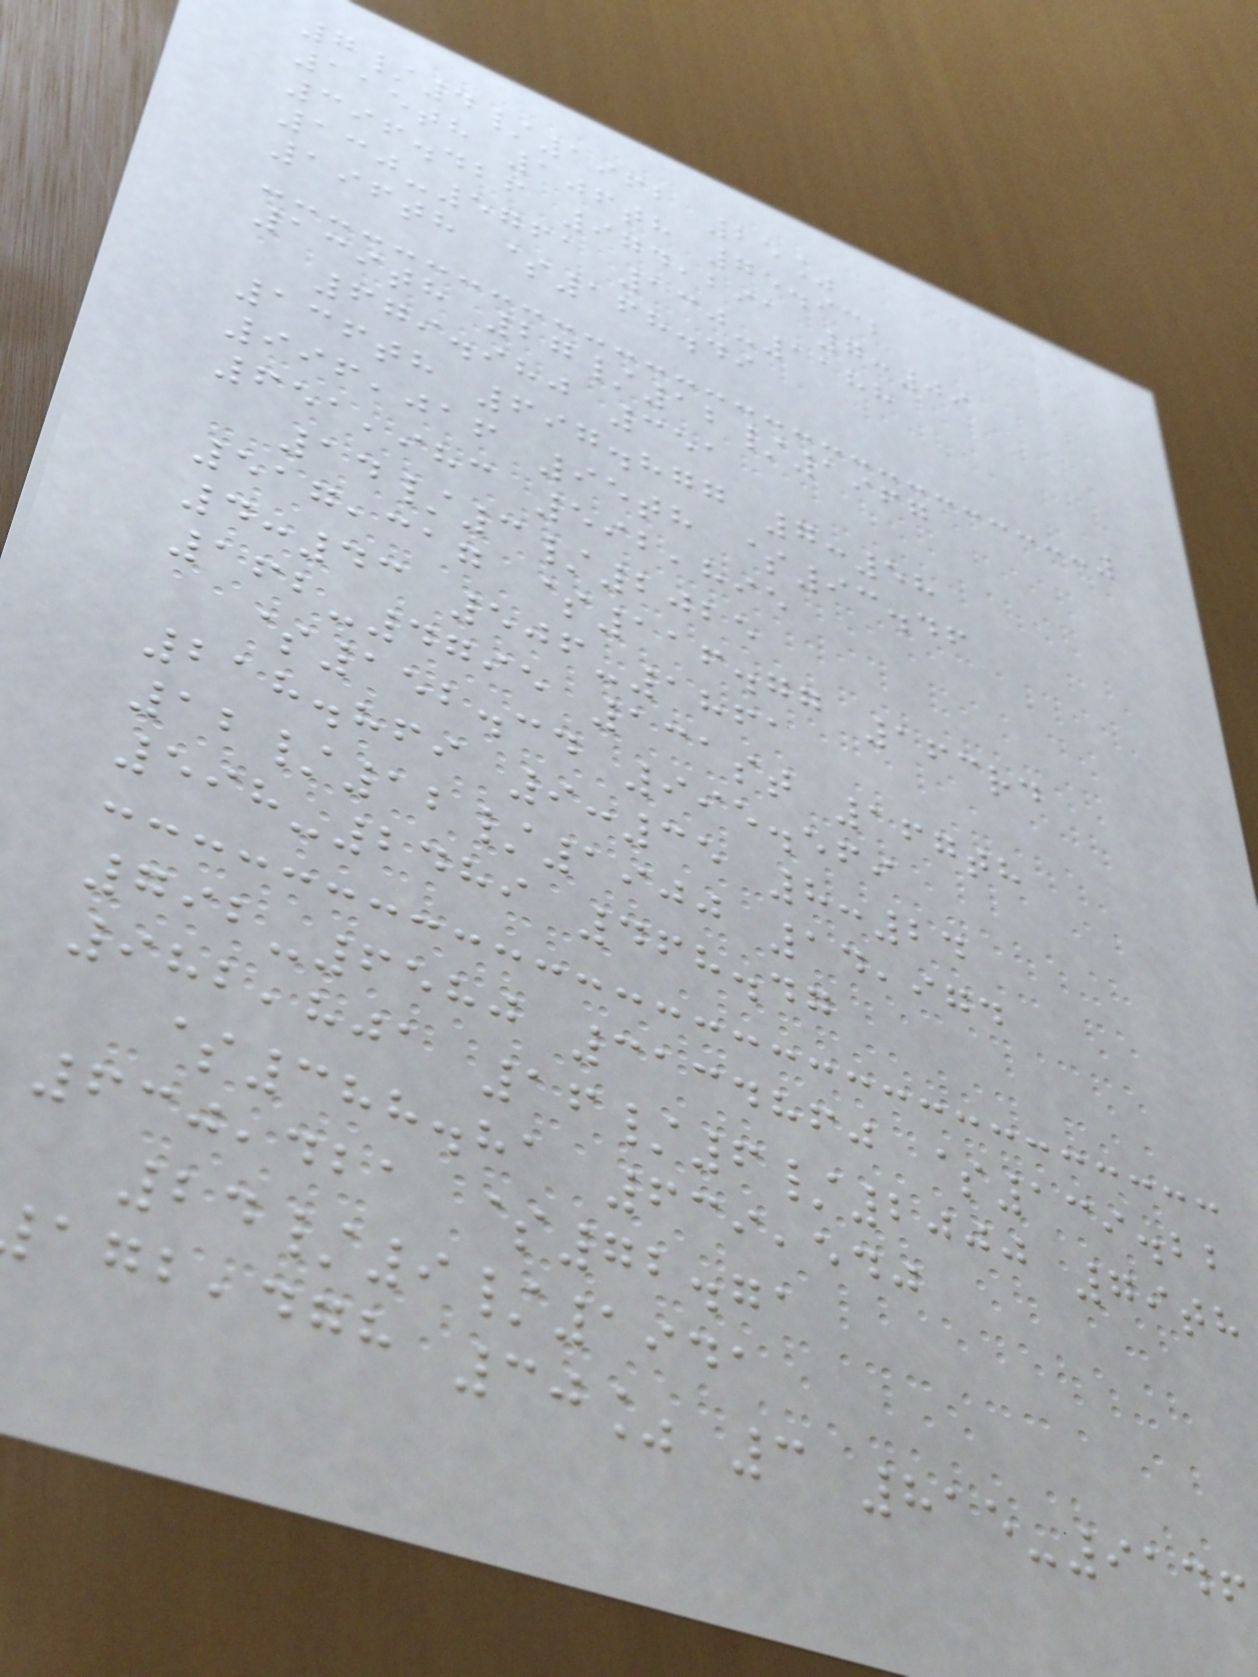7/4/1962 25%
115th 106th 75.932
396.426 974,291 7:09
130-5761 130-1188
196th $168.49
139th 27/12/1967
679.980 351
136th 697.877 7:58
996,016 95th $93.46
651,983 592,895
14/3/2025
517,317 $116.77 163rd
4:43 506-1861
162-4795 131st 167th
$152.34 995.569
218.869 9:35 8:24
12/12/1900 14,974
598-2489 468.47
792-6580 3134860 $139.22
982,801 16/6/2000 79th
$388.81 639,540
630,421 $72.71
24/9/1941
,dgh 30% 3 815-9146
